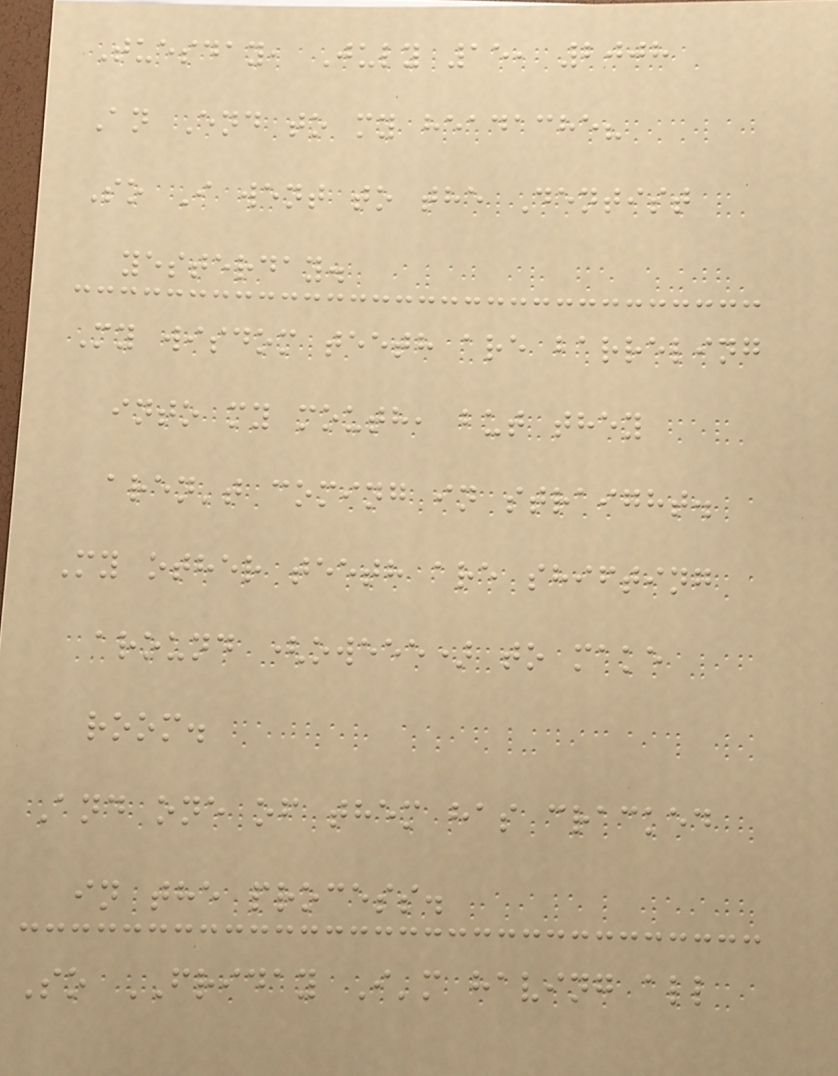Tuesday, July 15, 2008
An End to my headache?
So I went to the Dentist
yesterday.
My wisdom teeth are barreling
into my mouth, but they
aren't coming in straight.
My other teeth are shifting
around (oweee) to make
room.
And one of them has cracked
in the process.
So FRIDAY I'm having all
